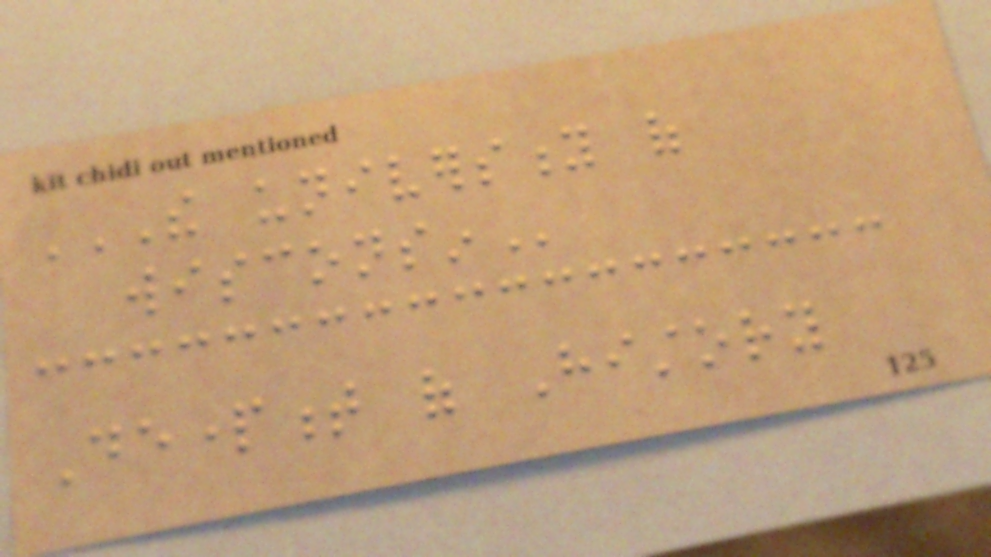THE UNIVERSITY OF
WISCONSIN
Department of History
